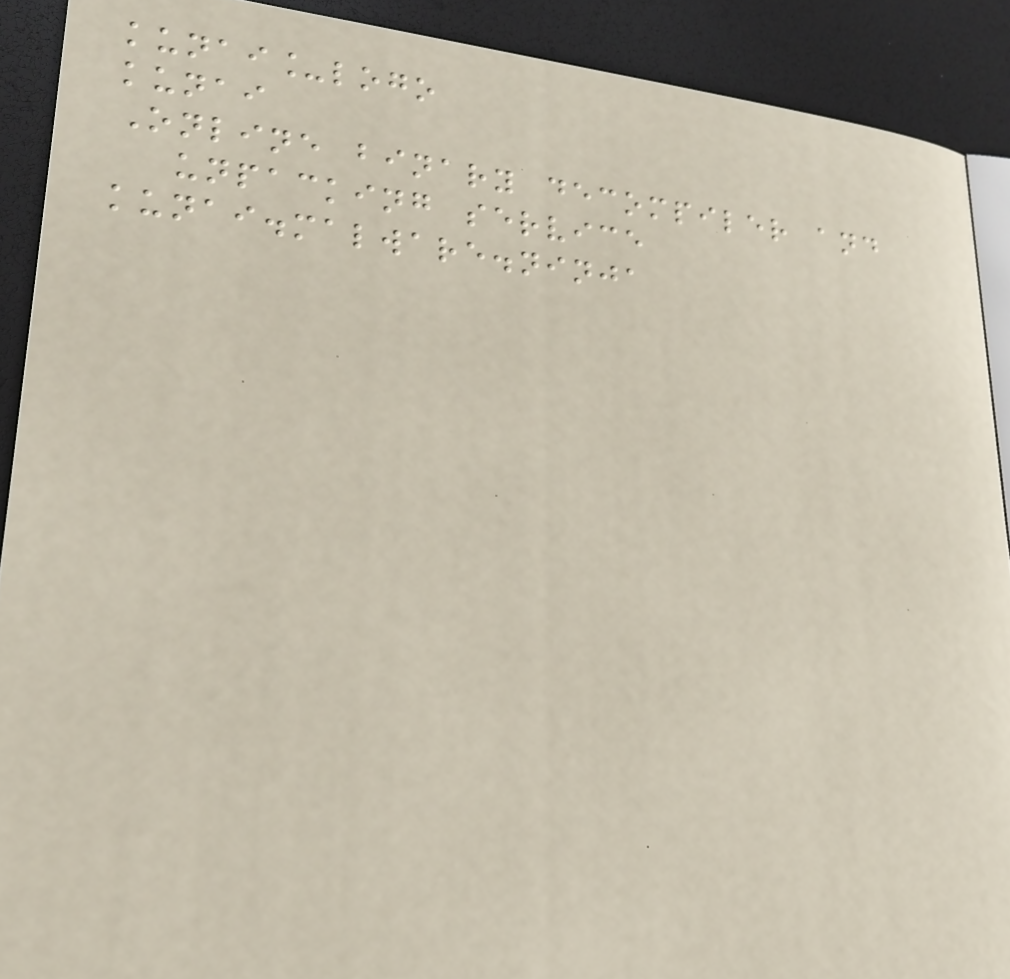kunai_logo
kunai
Online binary decompiler and
unpacking service
kunai.malware.ninja
